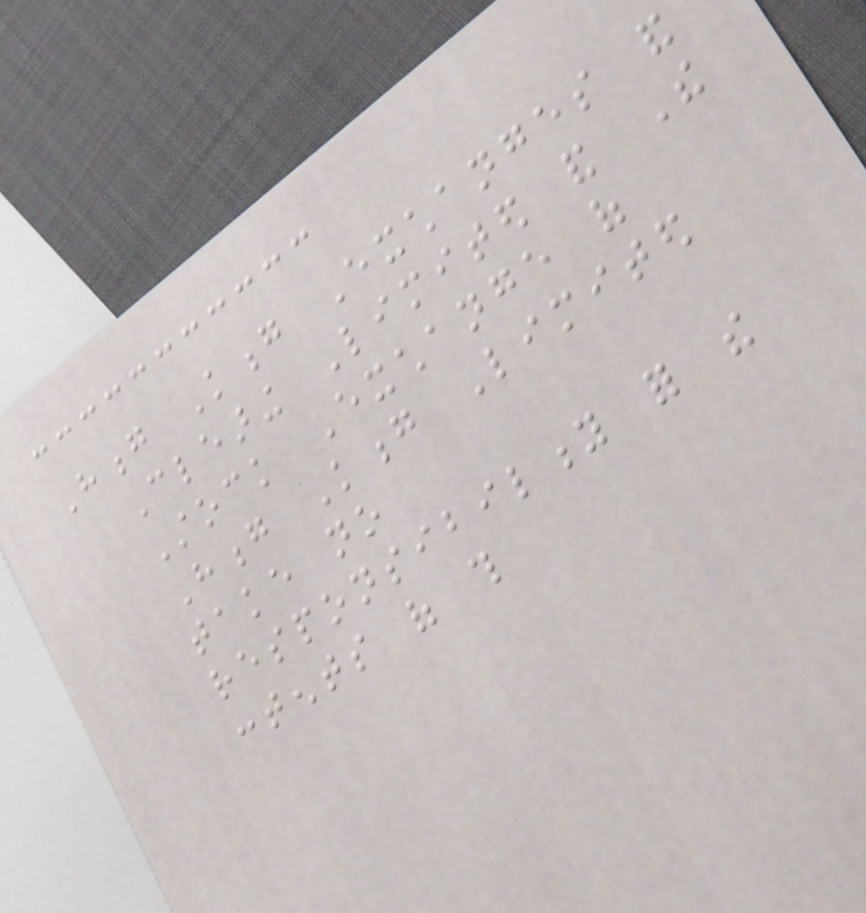Hong Kong Exchanges and
Clearing Limited and The
Stock Exchange of
Hong Kong Limited
take no
responsibility for the
contents of this
